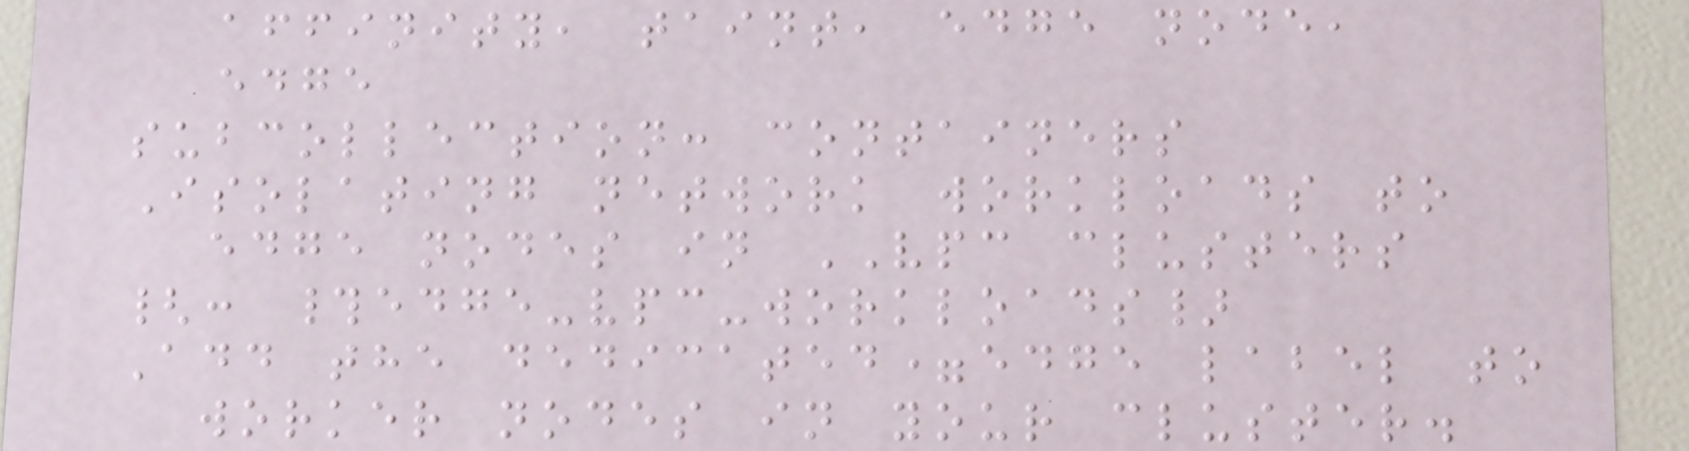affinity, taint, edge node,
edge
subcollection: containers
Isolating network workloads to
edge nodes in VPC clusters
{: #edge-vpc-workloads}
Add the dedicated=edge label to
worker nodes in your cluster.
